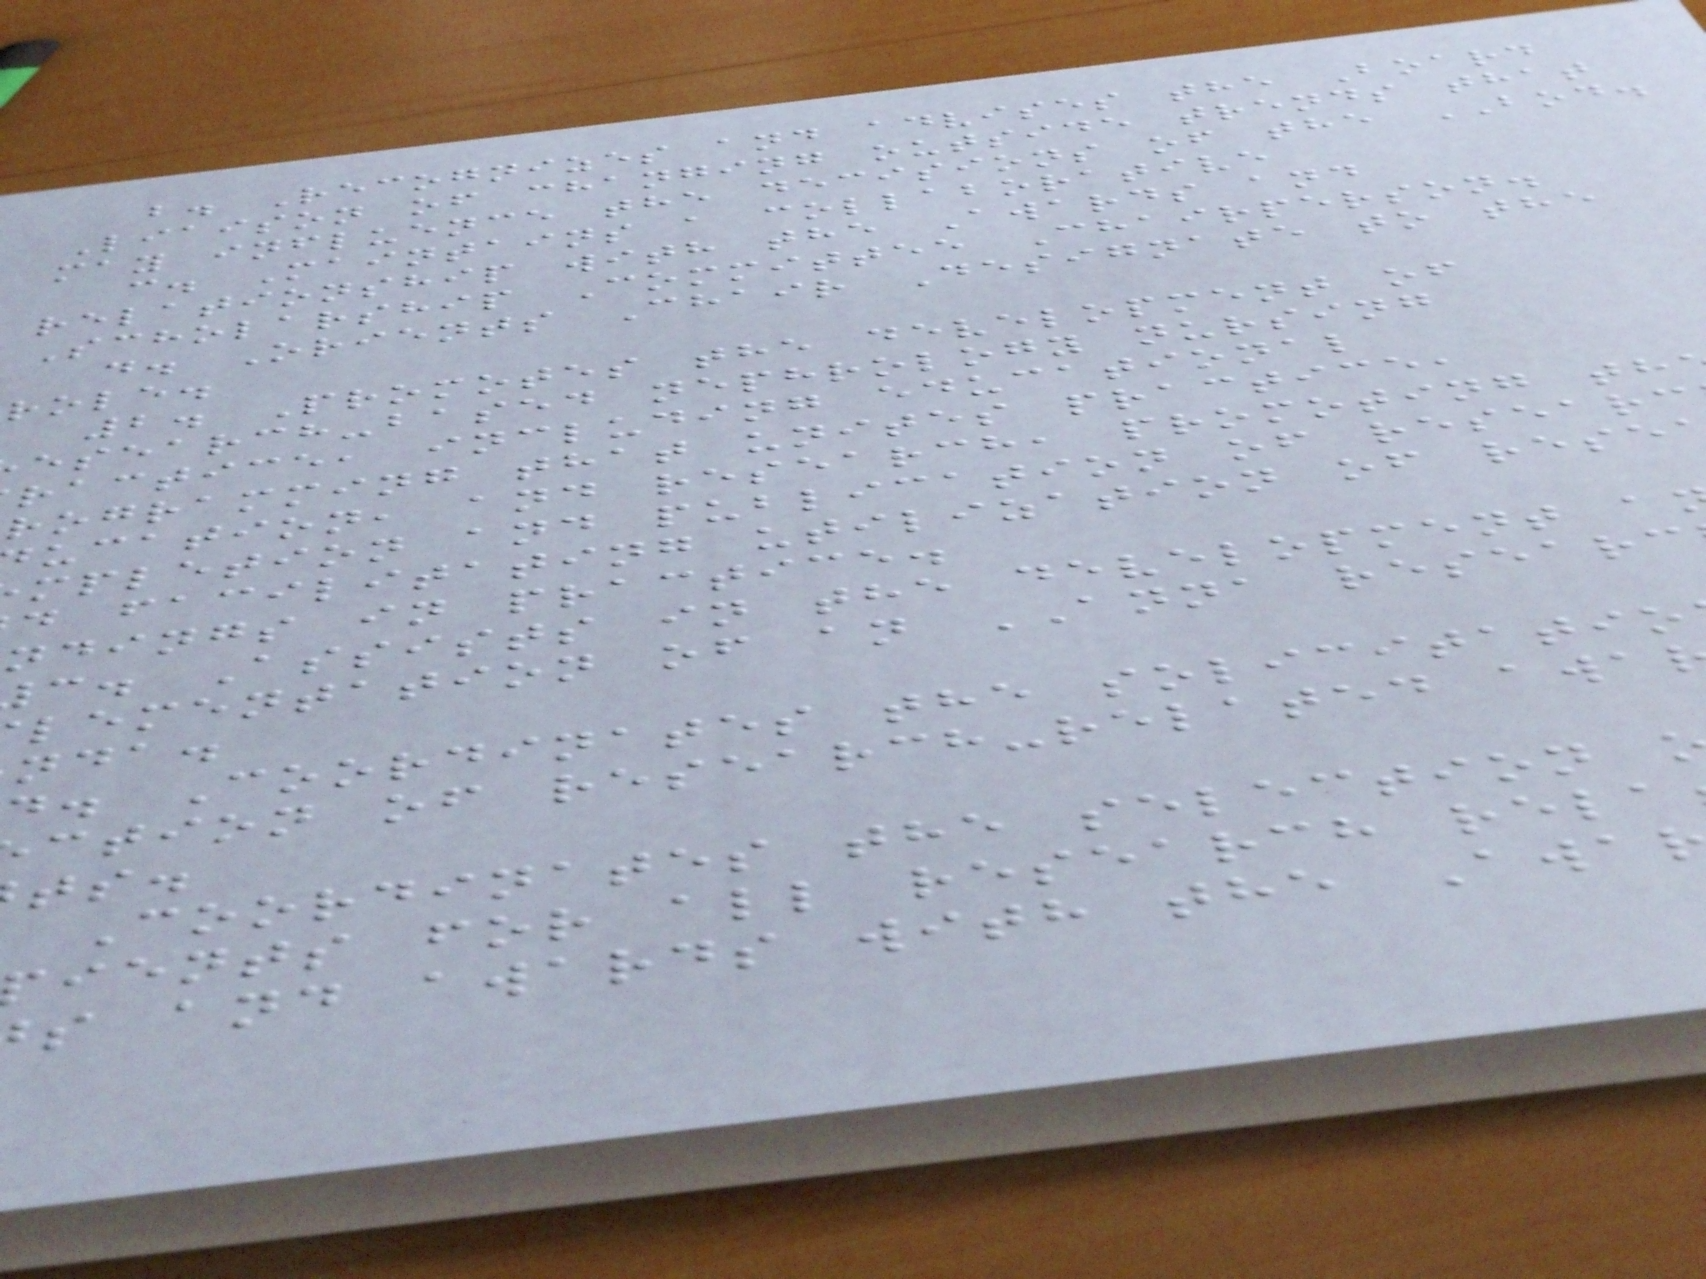b. Recognizes and advises the Board
Liaison of changing outside trends that
may influence the decisions of the BOD.
c. Maintains a collaborative
relationship with the Awards and
Scholarship Committee Chairperson.
d. Orients Chair Designate to the
role.
2. Promotes the development of
esearch-based nephrology nursing
ractice, including educational
rogramming that unites practice,
ucation, and research, promoting th
mpletion and publication of researc
d facilitating utilization of rese
ndings in practice.
c. Assists in the development a
lementation of an ANNA researc
nda.
d. Coordinates the solicitatio
ction of research-related awa
Coordinates the selection
ients for all research rela
s and awards with the Awa
